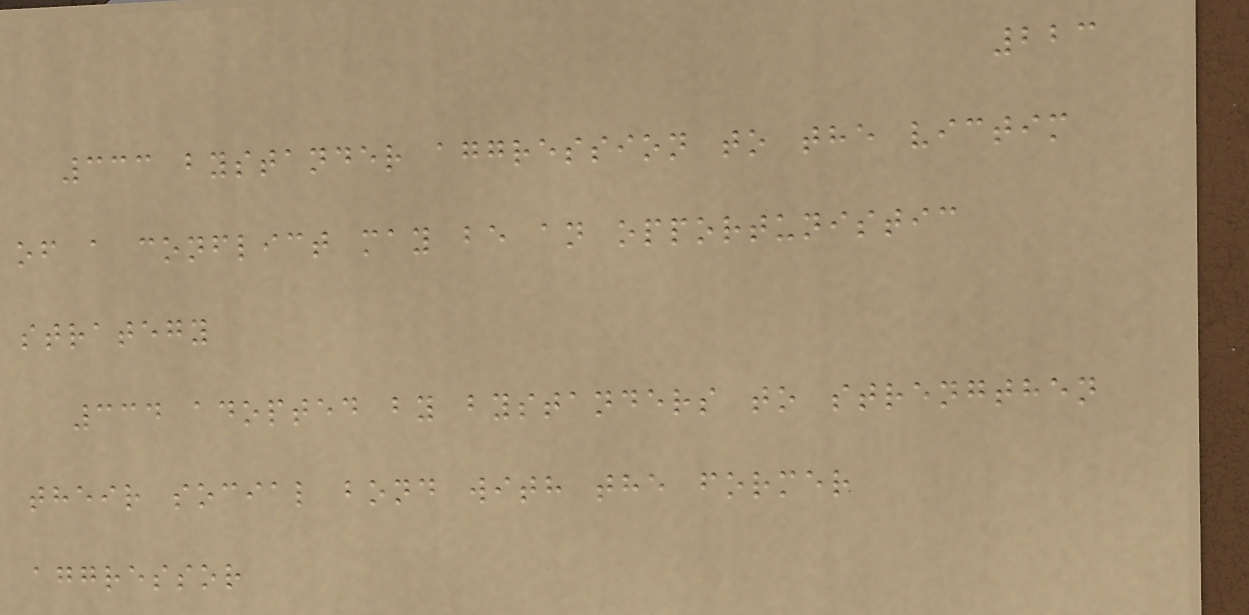223
333 bystander aggression to the victim
of a conflict may be an opportunistic
strategy
334 adopted by bystanders to strengthen
their social bond with the former
aggressor
